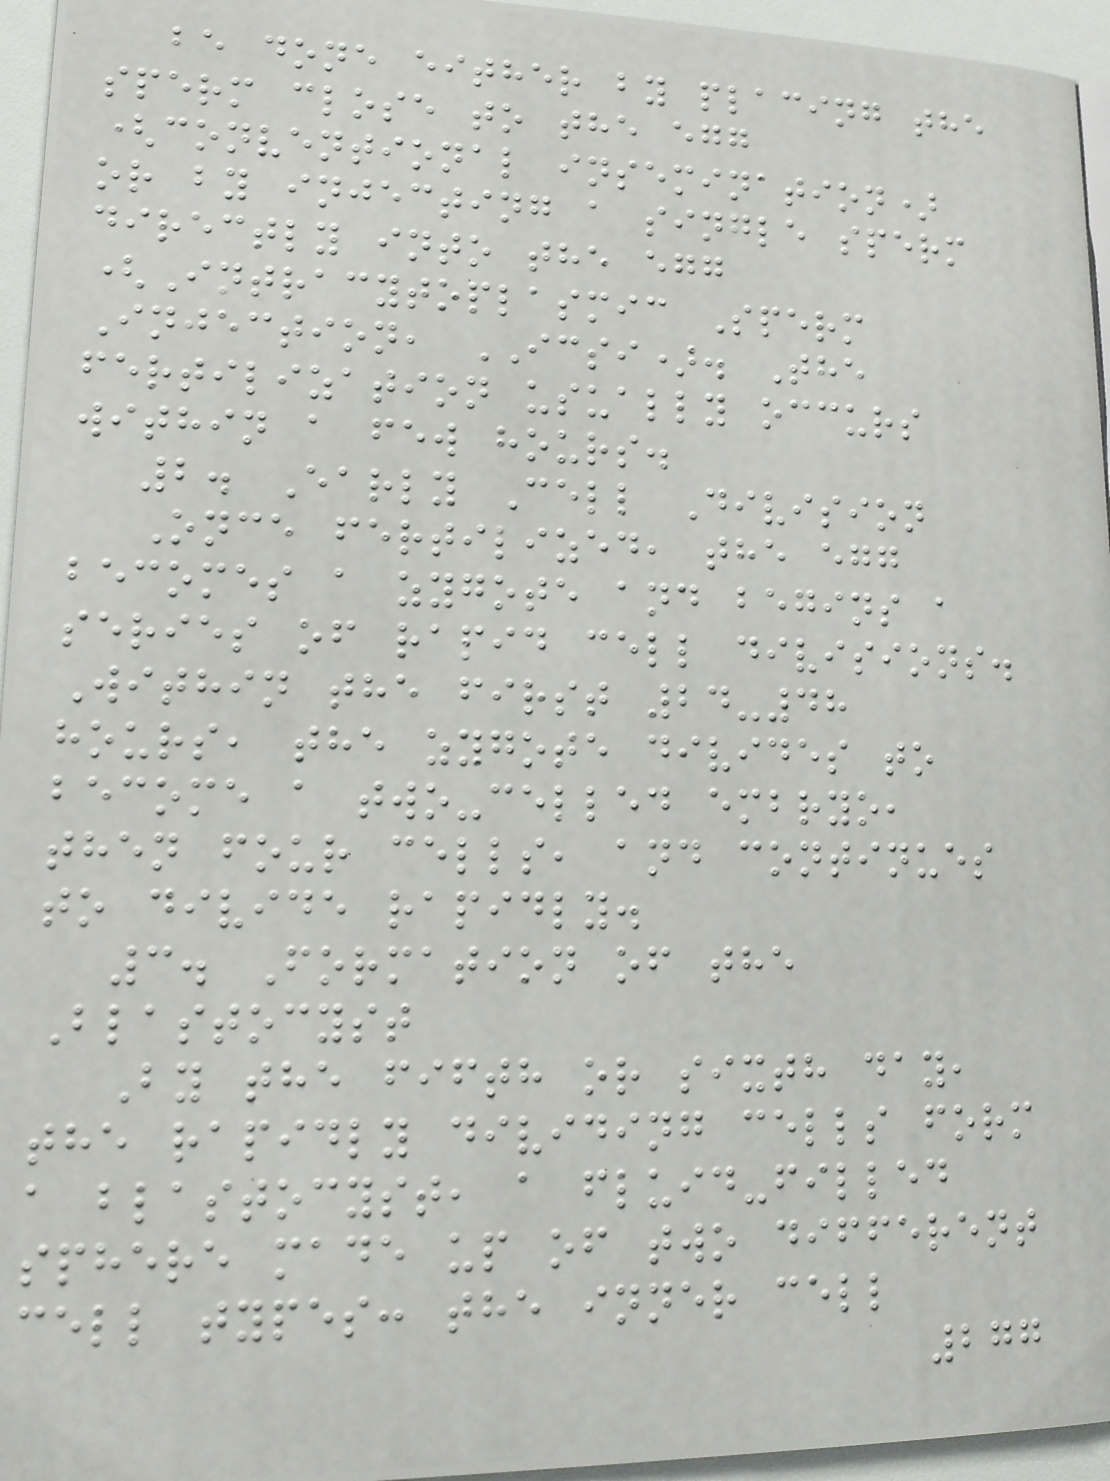be done either by placing the
sperm close to the egg
(conventional insemination)
or by injecting a single sperm
directly into the egg
(Intracytoplasmic Sperm
Injection, ICSI). The
fertilization usually occurs
within a few hours.
2. Early Cell Division
Once fertilized, the egg
becomes a zygote and begins a
series of rapid cell divisions.
Within the first 24-48
hours, the zygote divides to
become a two-celled embryo,
then four cells, and continues
to divide rapidly.
3. Formation of the
Blastocyst
By the fifth or sixth day,
the rapidly dividing cells form
a blastocyst, a fluid-filled
sphere made up of two different
cell types: the inner cell
277
